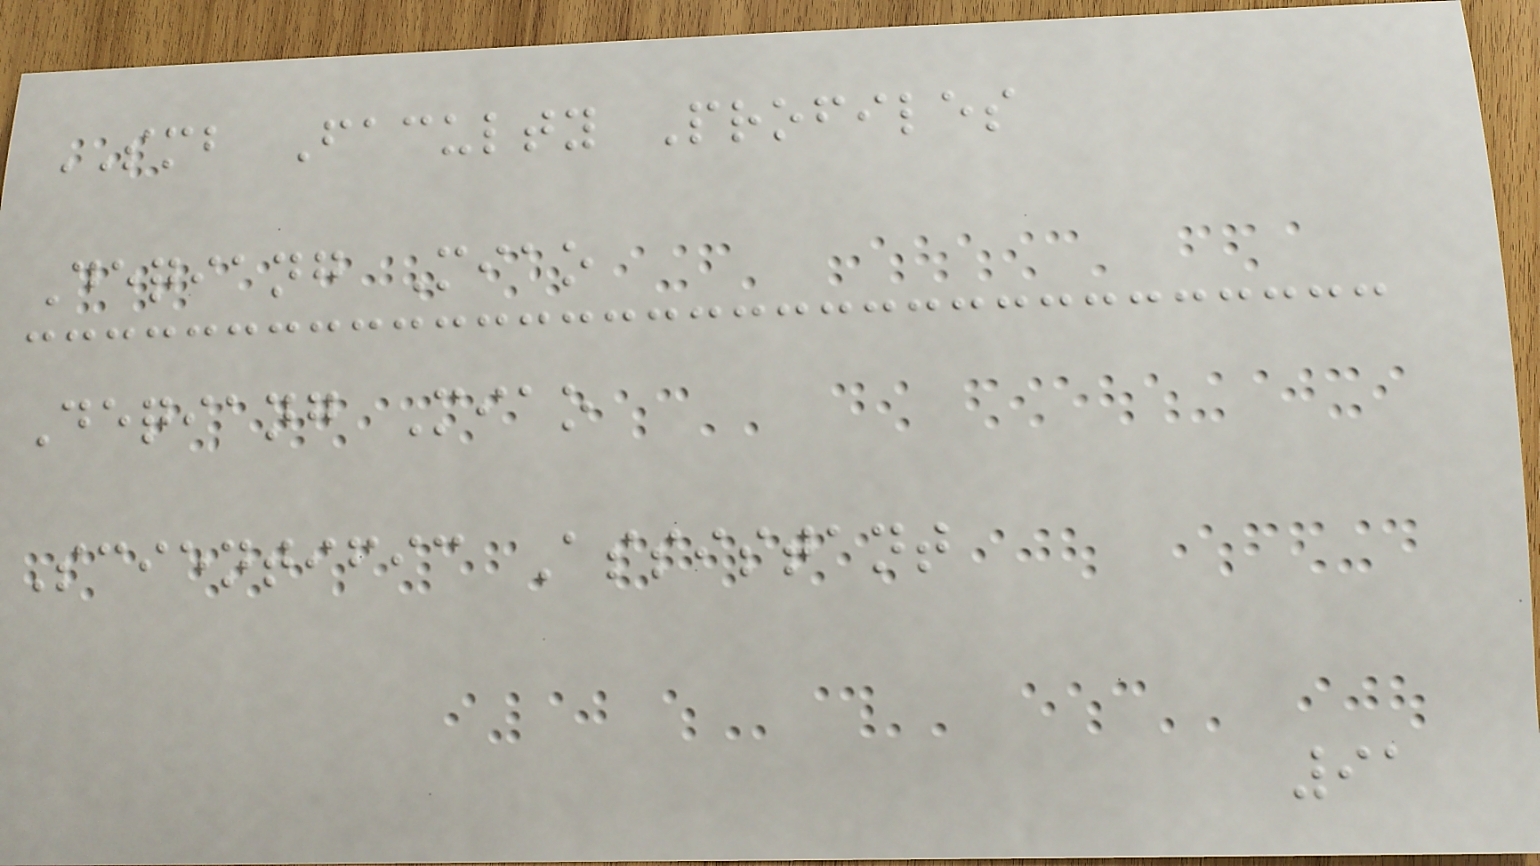SMB Faculty Profiles
Deqiang Miao
Deqiang Miao
Scientific Assistant
91
